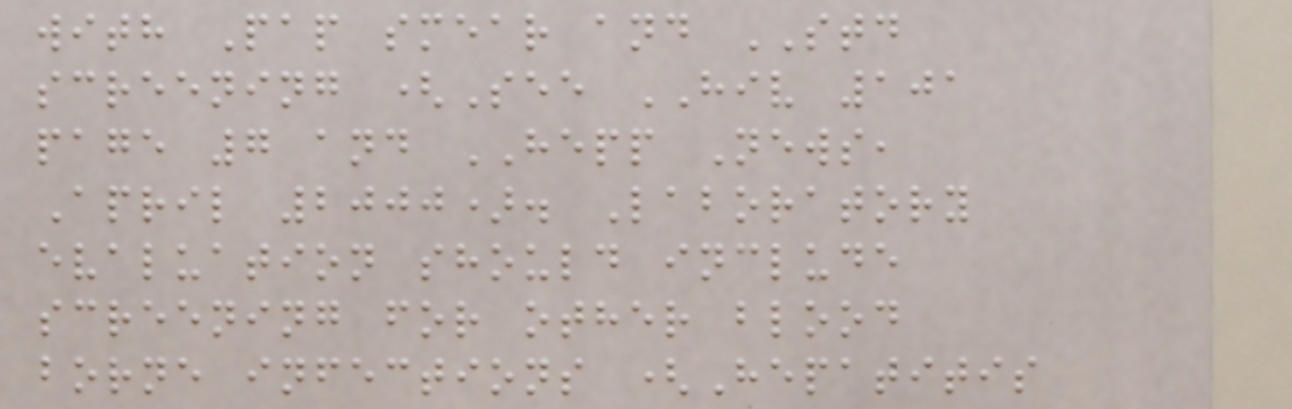with Pap smear and STD
screening (See HIV 101
page 7 and HEPP News,
April 2000). Laboratory
evaluation should include
screening for other blood
borne infections (Hepatitis
